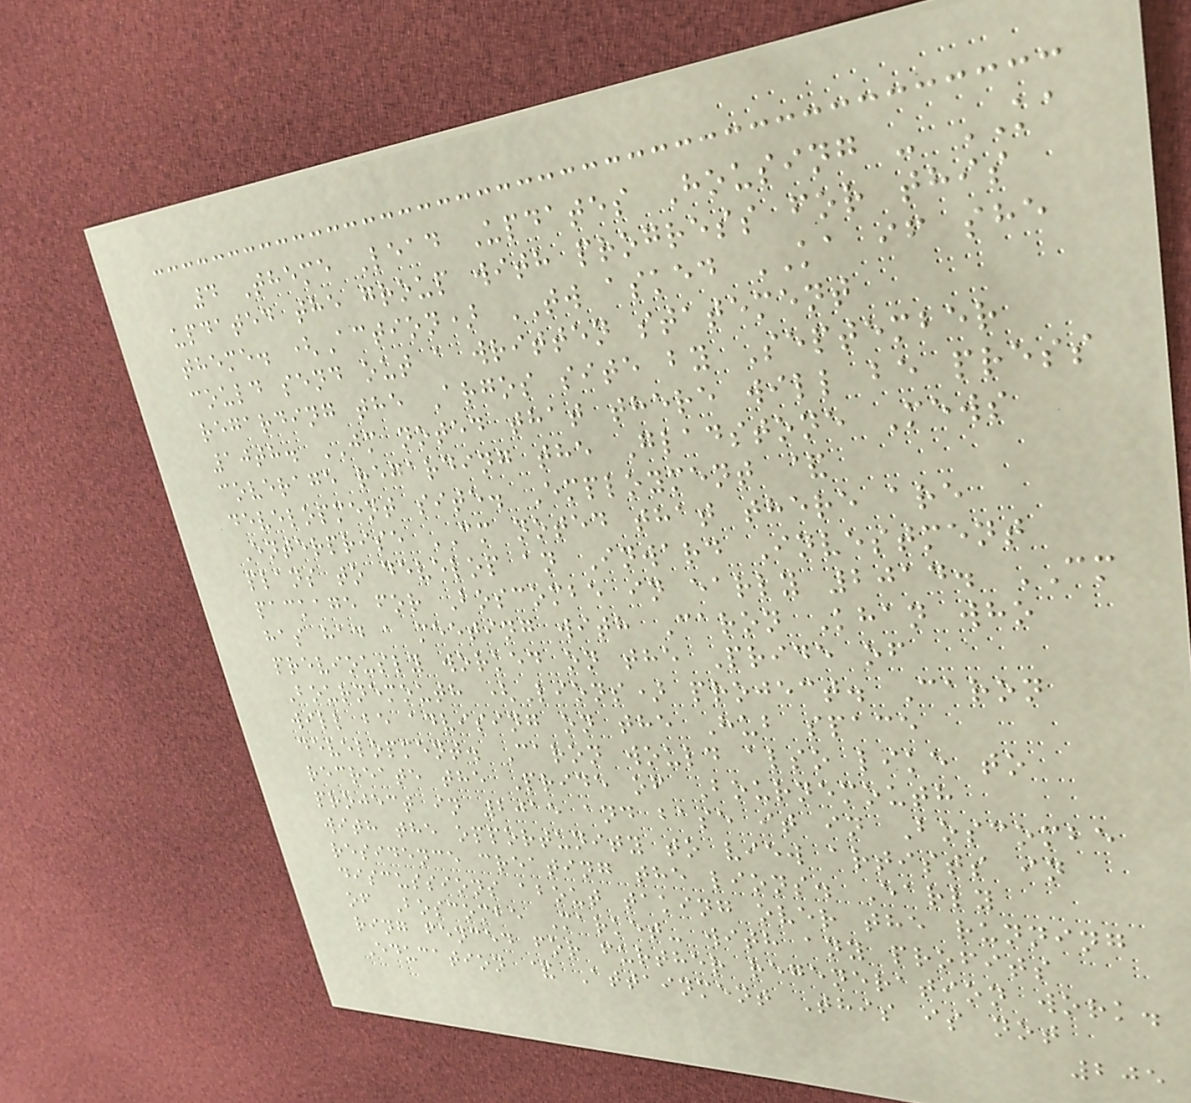4 Theme Lead Updates Housing - KA
updated the group with progress for this
theme. (Action) TW asked KA if she
could send out a written statement
regarding the Argos site by September
10th. JM noted that there will be press
coverage regarding the Gladstone Mews
development site. Employment &
Enterprise CM noted that there are
plans to develop an Inward Investment
package for Boscombe in early 2014. CM
has had a meeting with Caron Khan who
previously worked on the Pride of
Bournemouth (Lions) project. Caron
will be advising on the Hub space
development. Caron would also like to
recreate the Pride of Bournemouth
project in 2015 and base it in Boscombe
with the opportunity to view artists in
residence creating the lions. Early
discussions about taking over the running
of Boscombe Market- with any profits
ring fenced for further regeneration work.
Education & Attainment This is not
205
